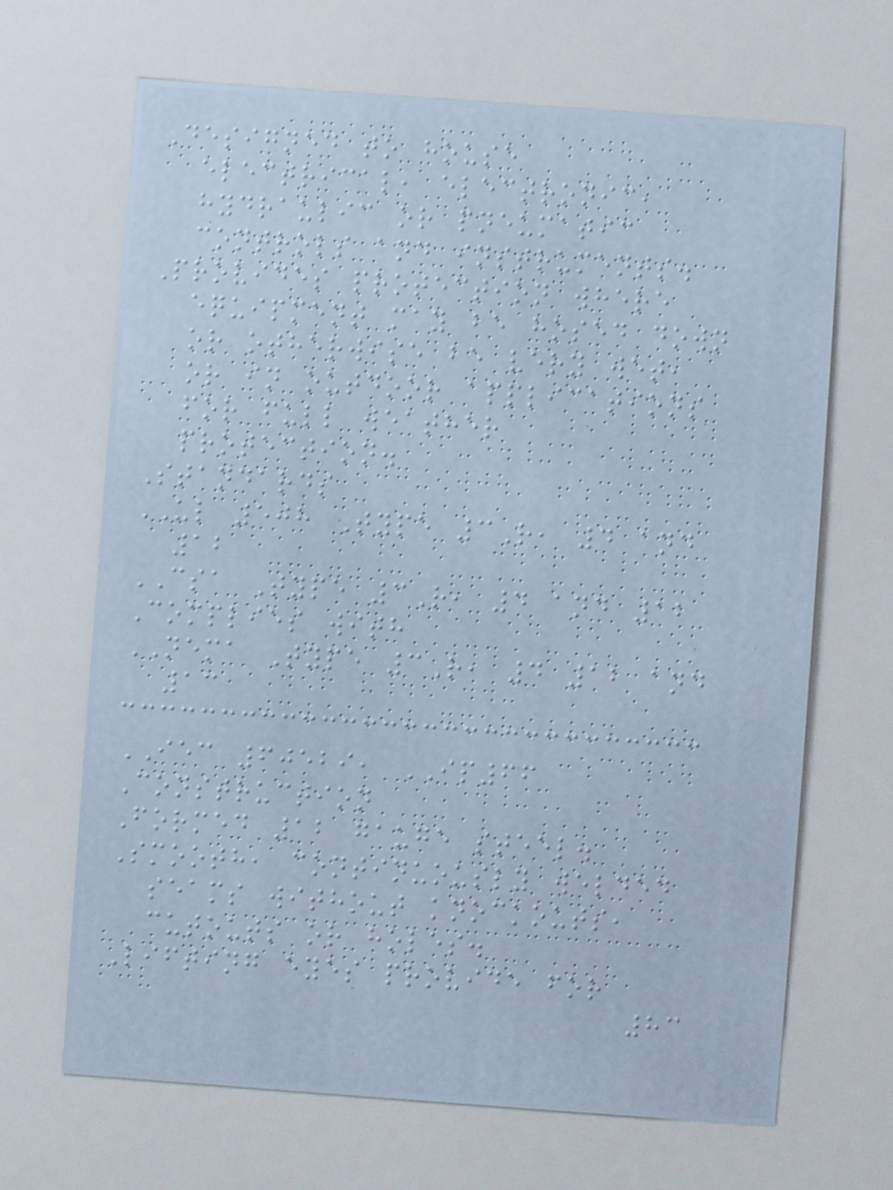Designed to house
electrical, electronic,
hydraulic or pneumatic
controls and instruments.
Provides protection where
equipment may be hosed down
or otherwise be very wet,
or in outdoor applications
for full weather
protection.
Standards
UL 508 Type 3R, 4 and
12
CSA Type 3R, 4 and 12
Complies with
NEMA Type 3R, 4 12 and
13
IEC 60529, IP66
Construction
Formed 12 gauge steel.
Smooth, continuously welded
seams without knockouts,
cutouts or holes.
Lifting eyes provide for
83
